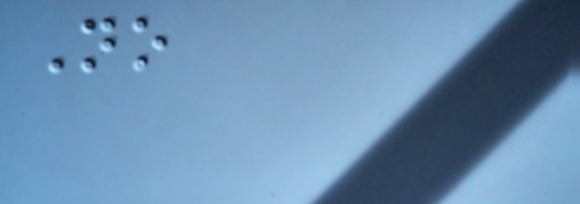No
